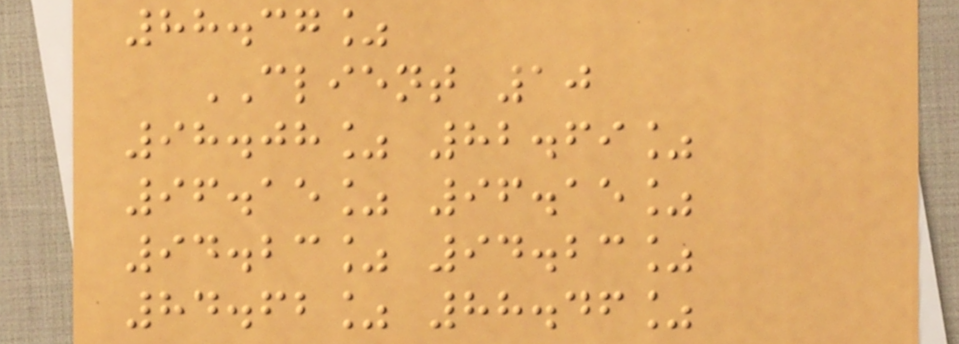88.37%
CLIENT 10
98.08% 82.69%
96.15% 96.15%
94.23% 94.23%
84.62% 88.46%
